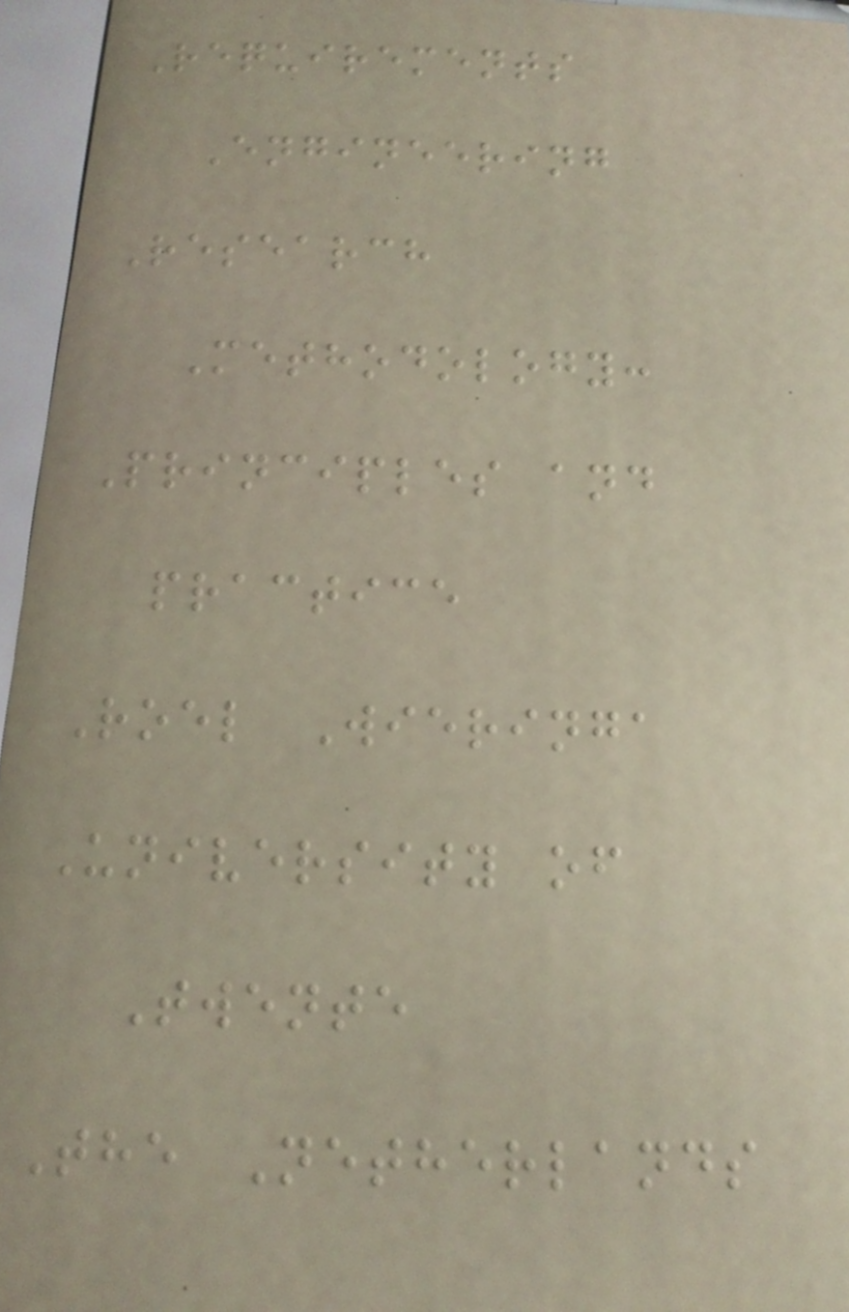Requirements
Engineering
Research
Methodology:
Principles and
practice
Roel Wieringa
University of
Twente
The Netherlands
